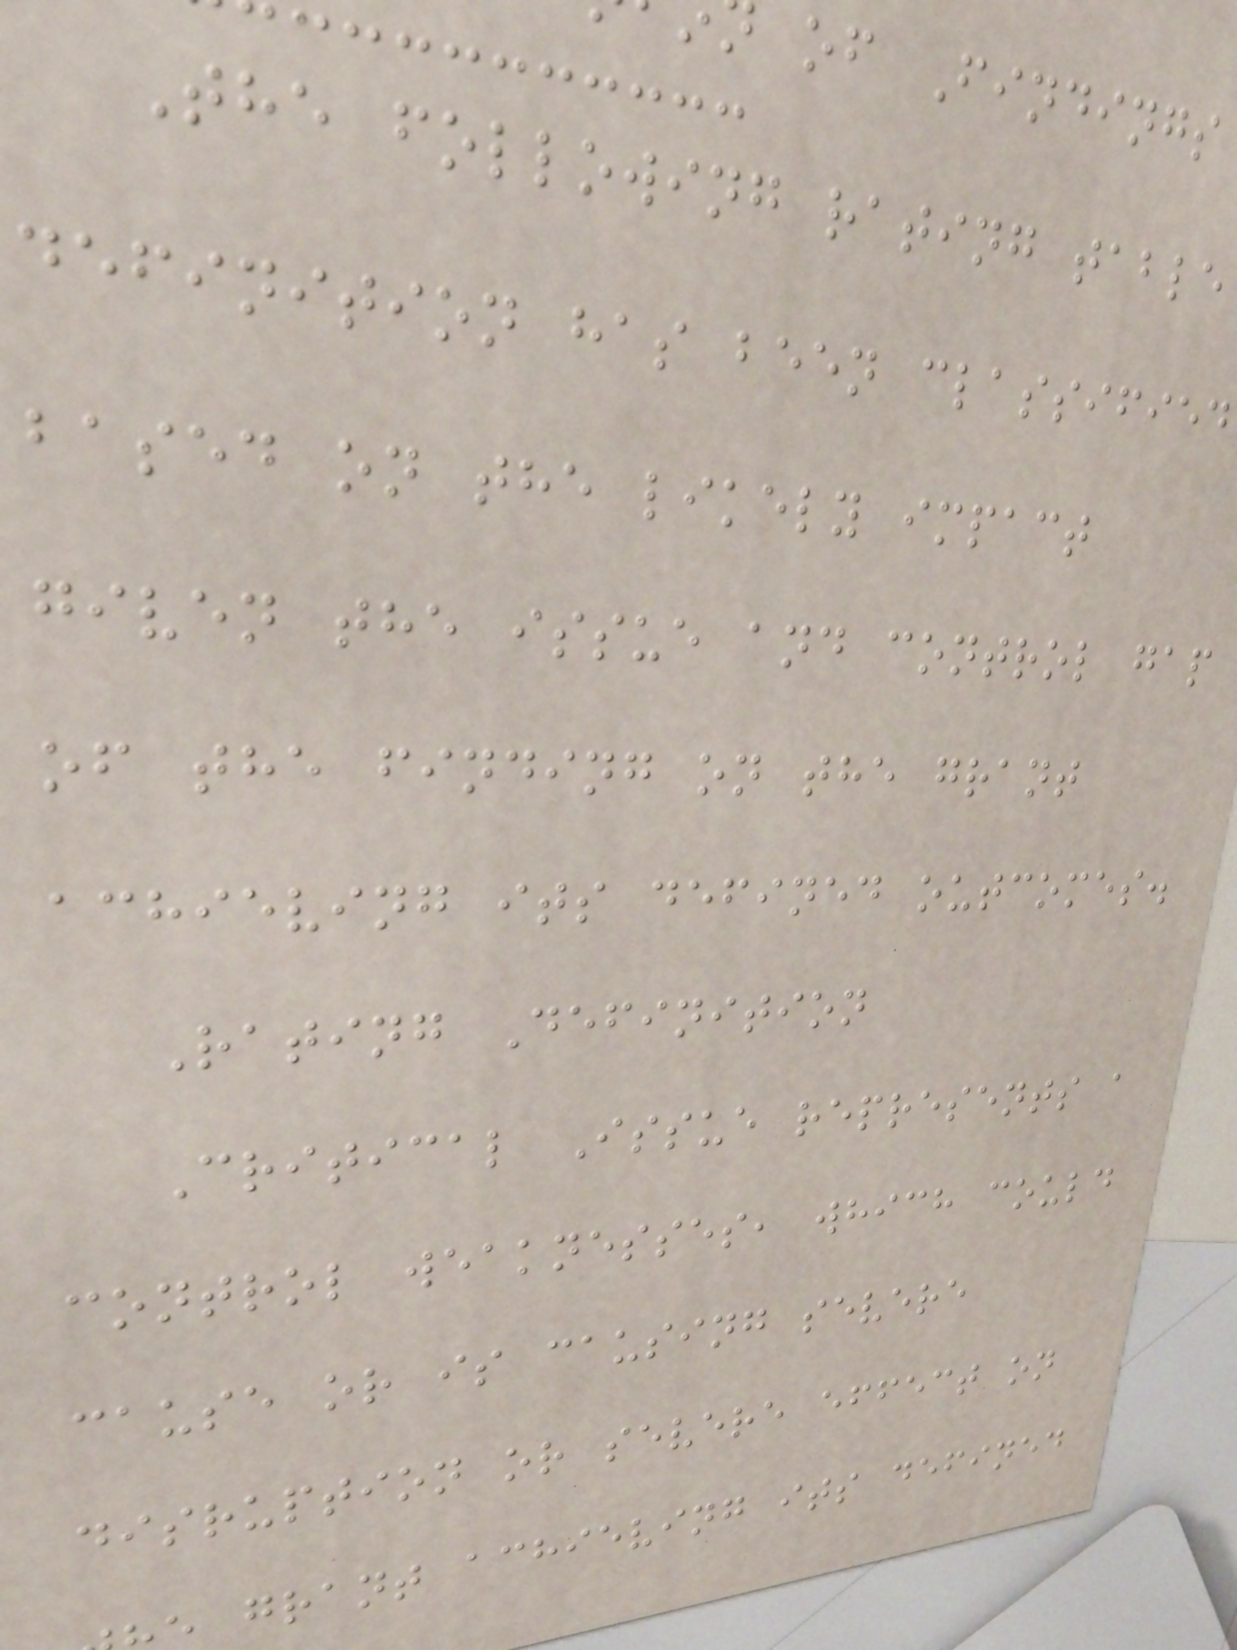of Findings
The following rating table
definition has been classified
based on the likely impact
given the issue and control gap
of the finding on the grant
achieving its defined outcomes.
Rating Definition
Critical Issue represents a
control weaknesses, which could
cause or is causing severe
disruption or severe effect on
grant achieving its defined
